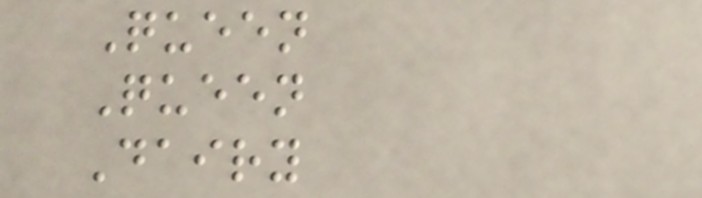Queen
Queen
Dairy
